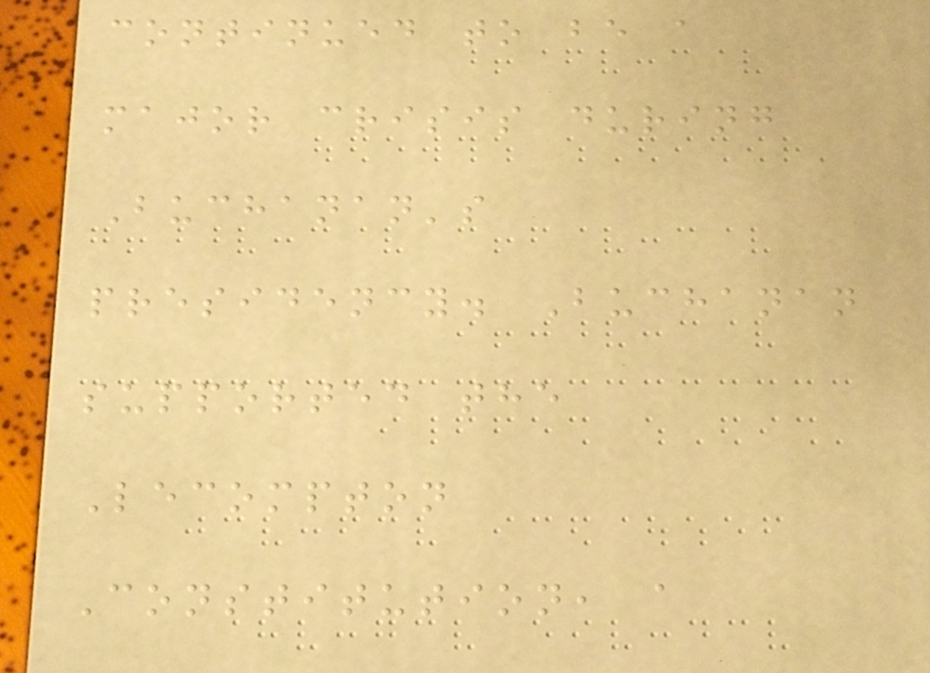continued to be a
major crisis during
Buchanan's
presidency. Buchanan
supported the
Lecompton
Constitution, a
